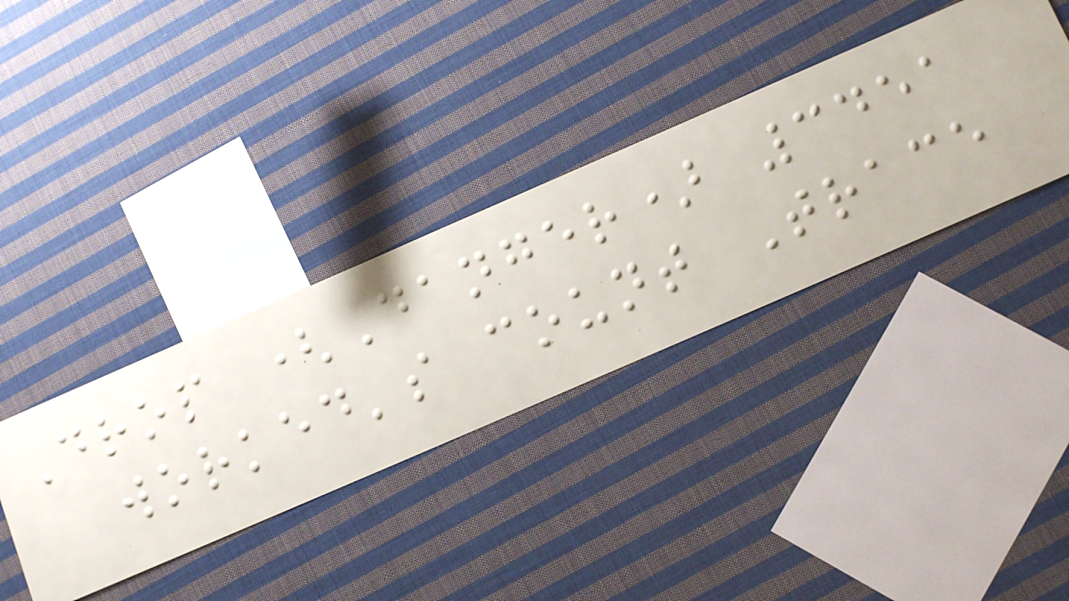Drop (Danger) 3451
worked's count Trace
